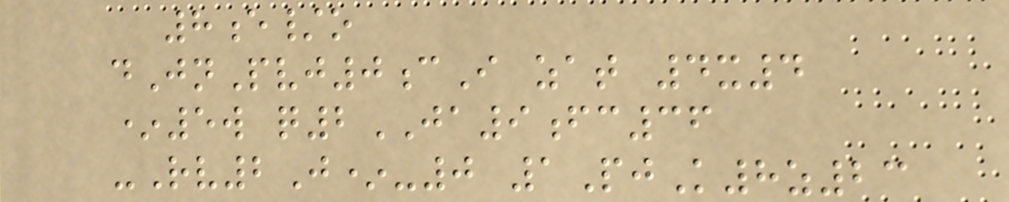8e/o
dJnPvj0cI zat 4x4
*5w q2JA9fc36
-Rv2J*-0 1PjK8z23
